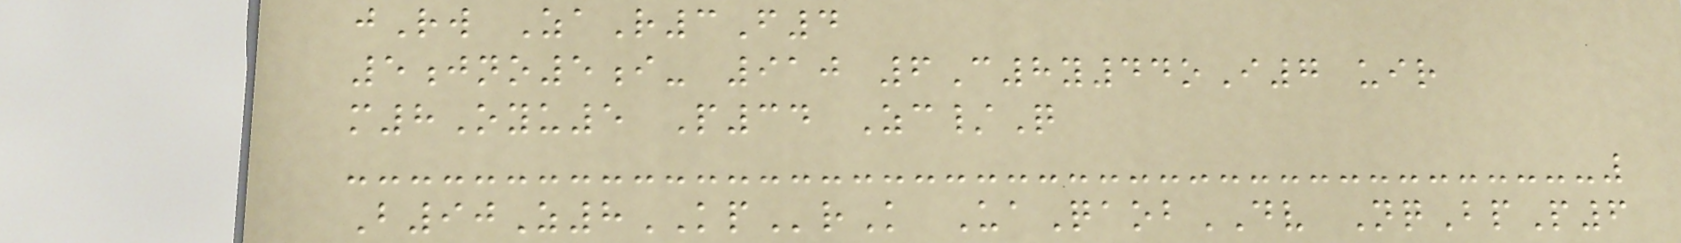jRw ZaR3F4
5jno5i- 910 6C8y44oI7 uir
m8Oyu5 P34 Zc/Q
B90Z8KPrK UaQaobDV NqBpP6
